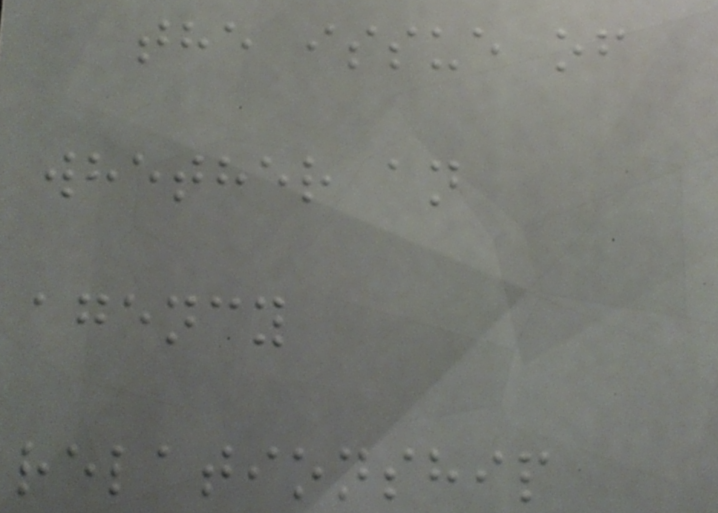the issue of
whether an
agency
relationship
